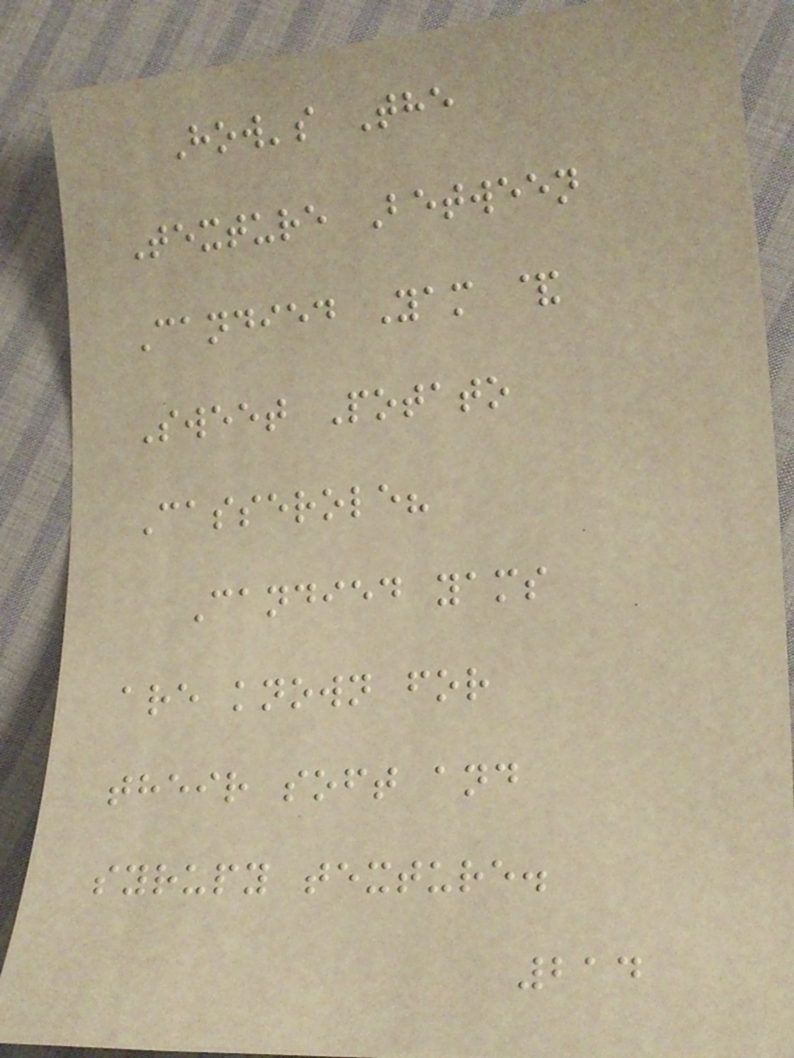How's The
Texture Between
Candied Yam &
Sweet Potato
Casserole?
Candied yams
are known for
their soft and
syrupy texture.
214
